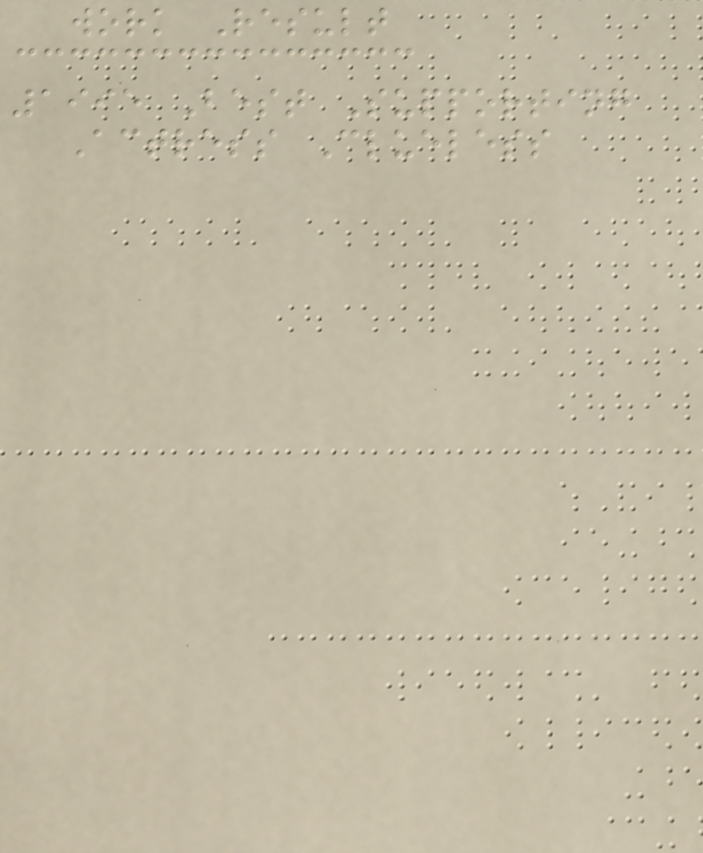work Result
1995 Best Supporting
Actress Clueless
